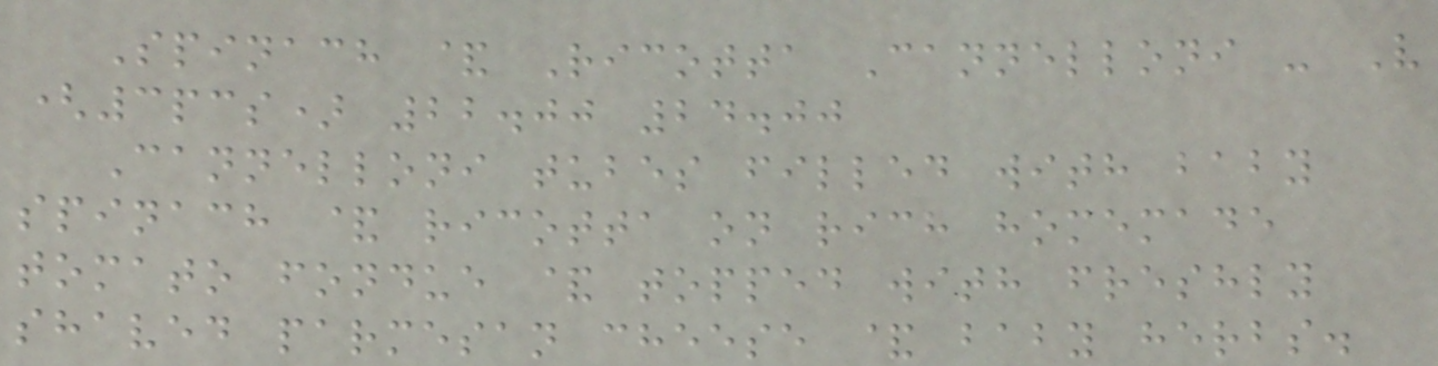Spinach & Ricotta Cannelloni - V
(3pcs) 22.00 24.00
Cannelloni tubes filled with baby
spinach & ricotta on rich homemade
tomato fondue & topped with freshly
shaved parmesan cheese & baby herbs.
